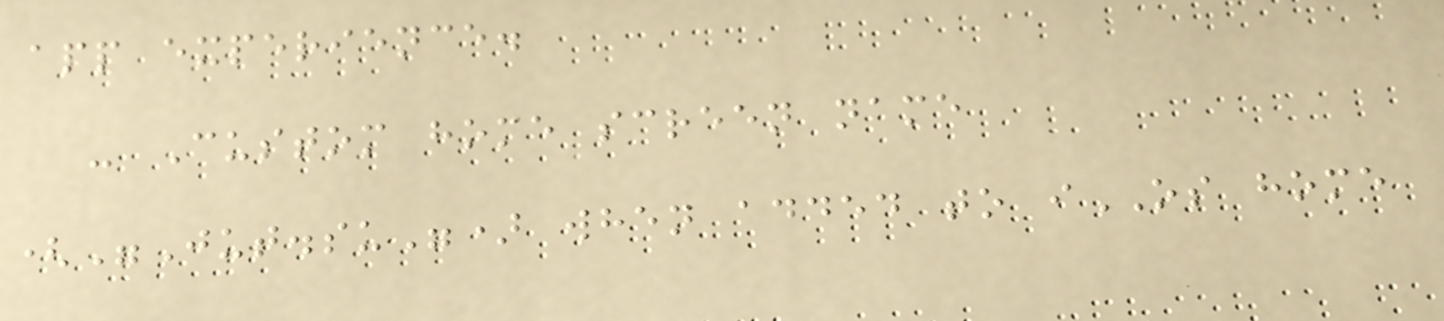app experience.
- Custom home screen name
("Jut.su") when added to iOS home
